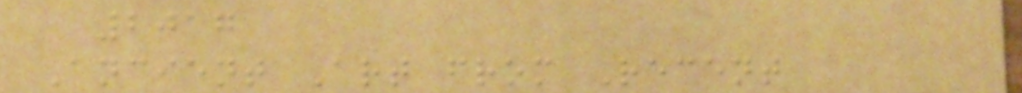2017
Ancient Art from Recent
